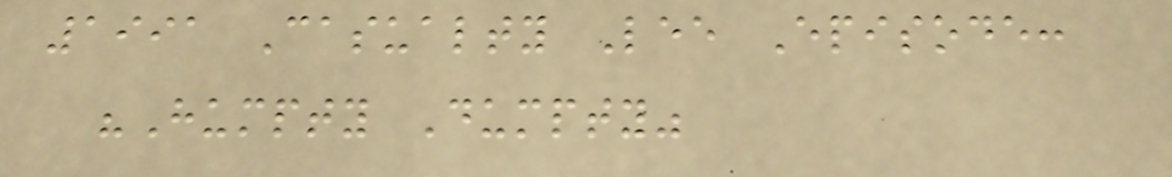1991 Casualty Lee Episode:
"Humpty Dumpty"
